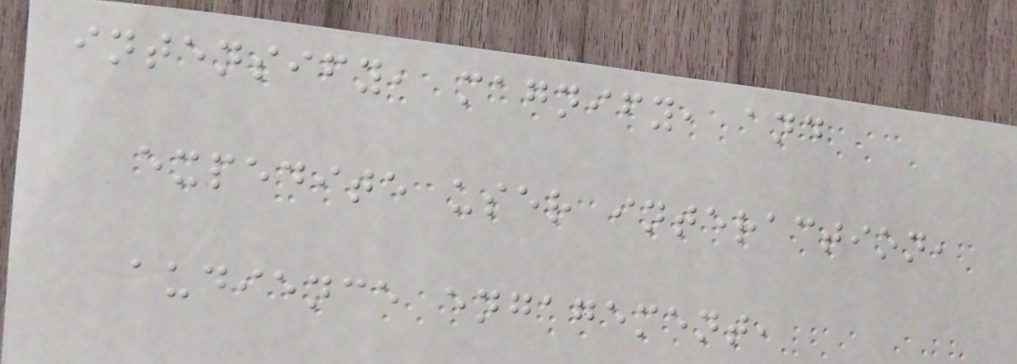intensify, magnify, and
expedite user interaction,
audience engagement,
